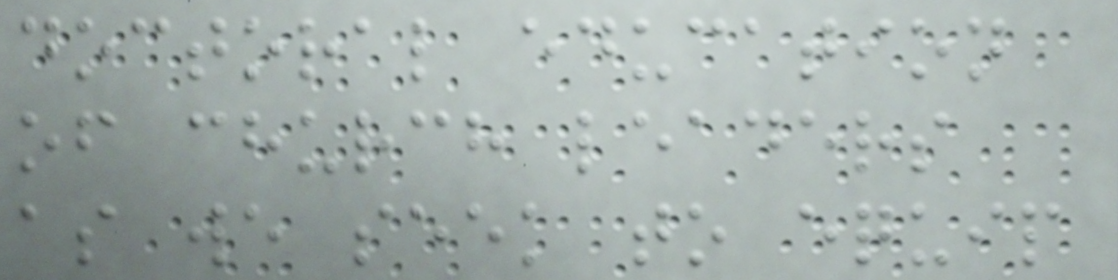doctoral education
of church leaders
as we seek to equip
